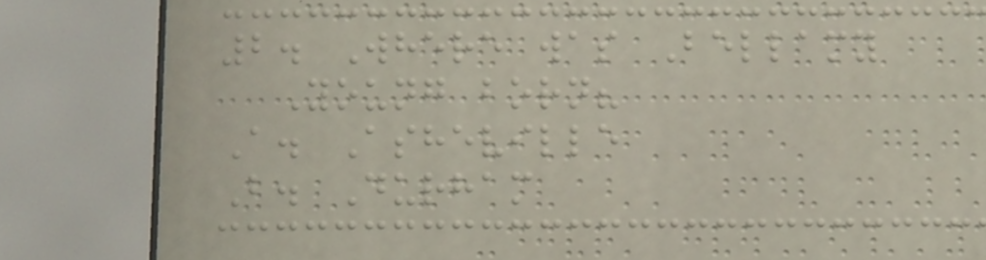2. Where was Bellamy
Young born?
A. Asheville
B. Durham
